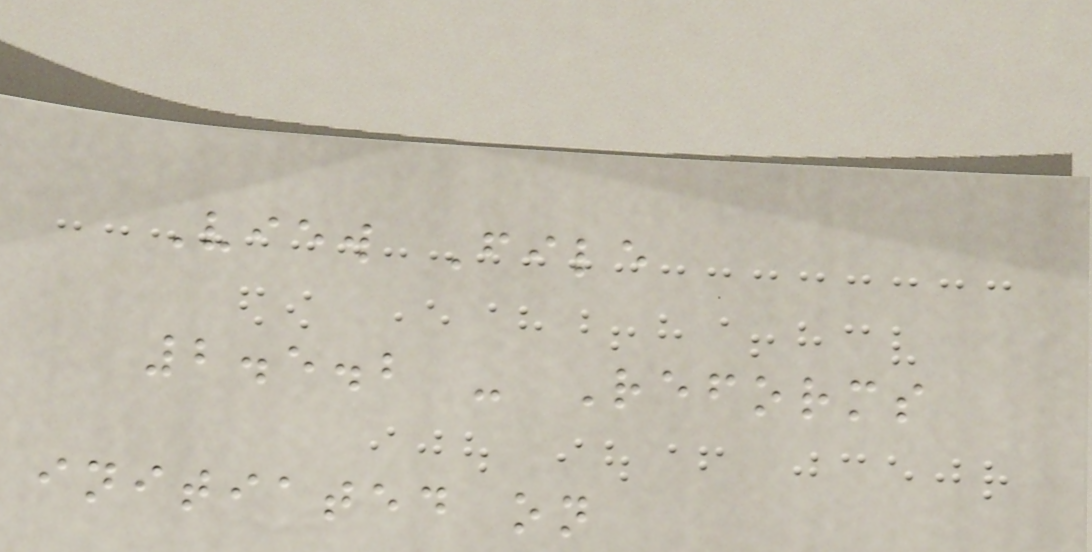View File
2.5.2 - Reforms
initiated on
